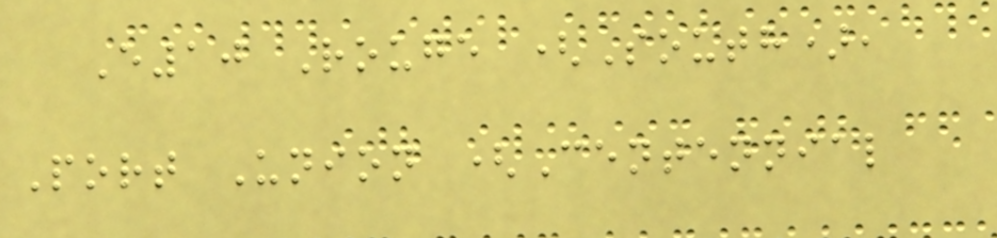E10 Rouge (South),
Port Union (Centennial
